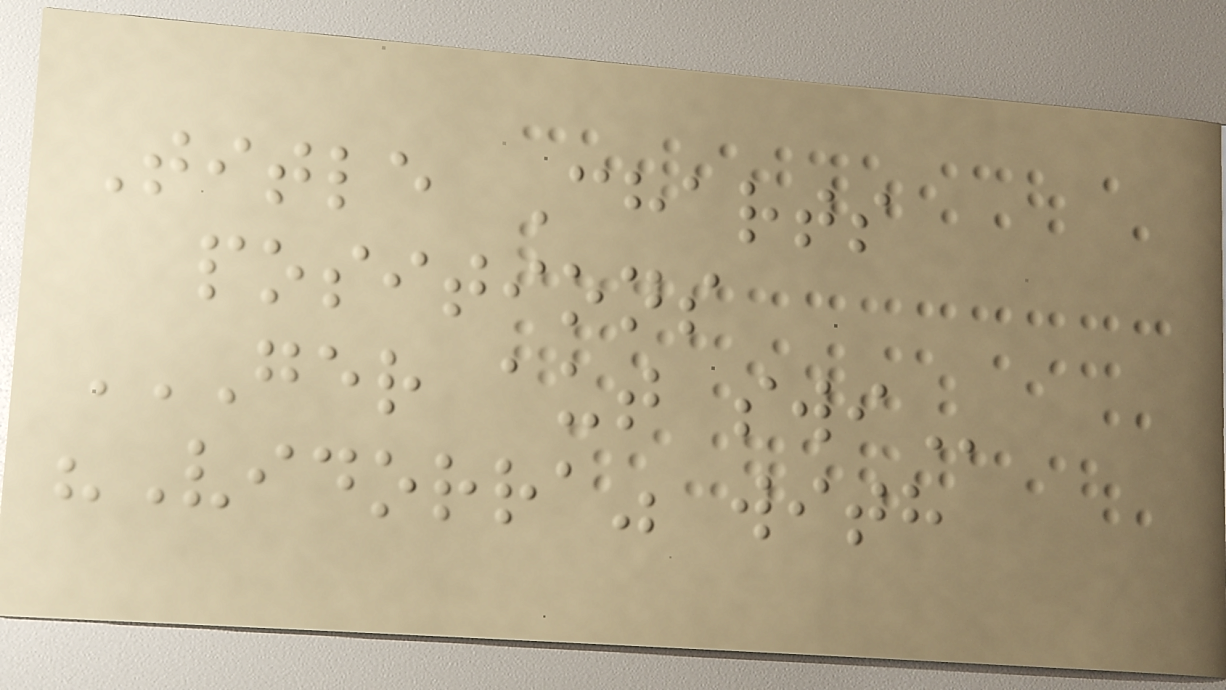Title Charts
positions
GER AUT SWI
"Vidorra" with
